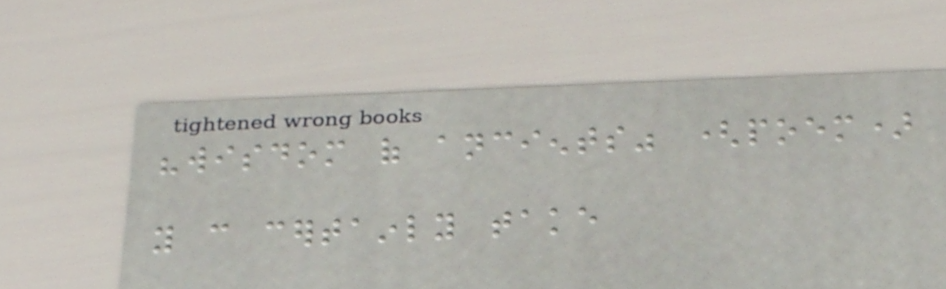"wisdom of ancients" (poem)
you can certainly take
